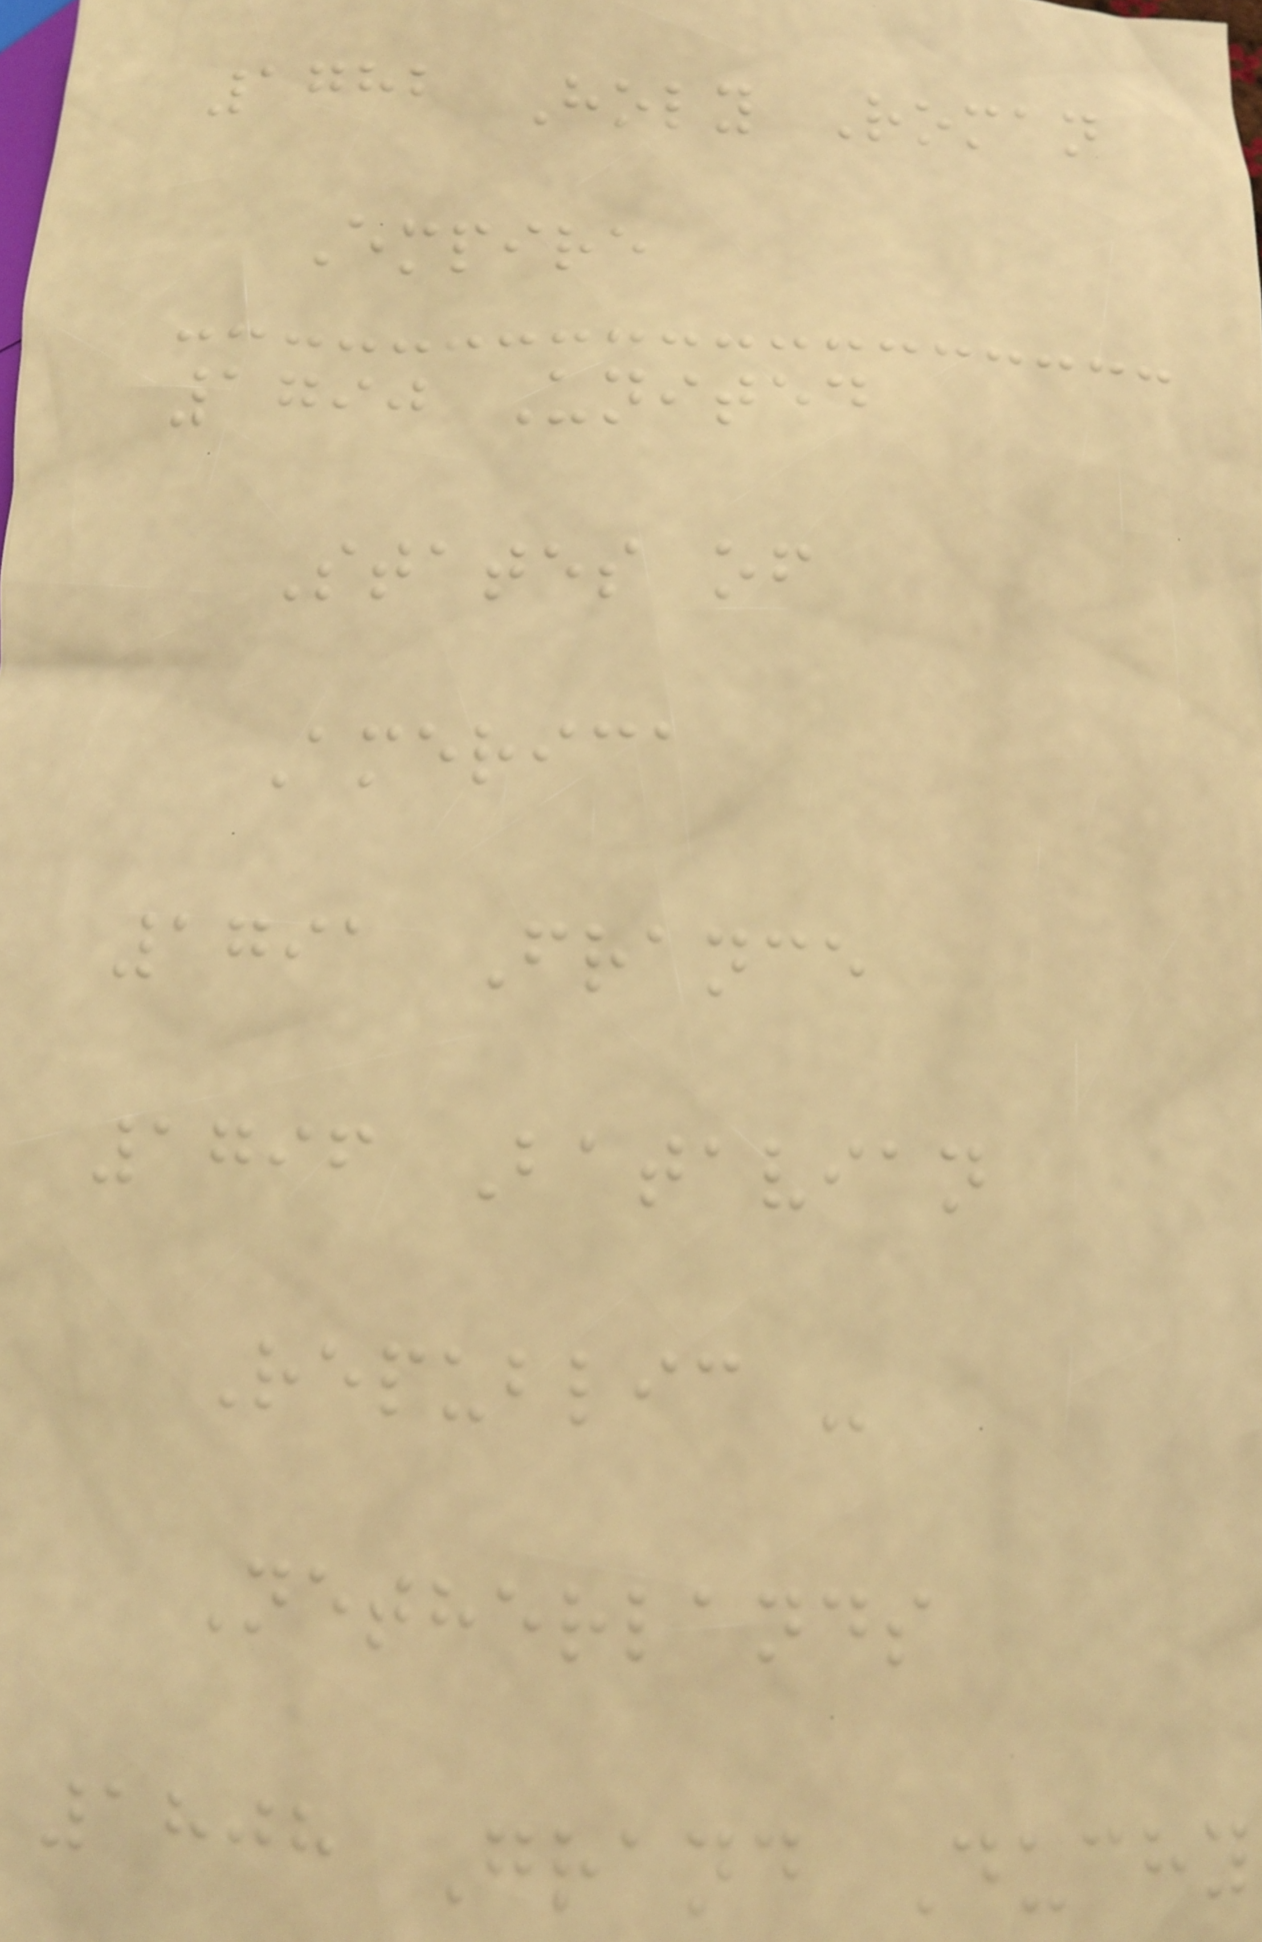1782 Holy Roman
Empire
1790 United
States of
America
1791 France
1796 Batavian
Republic -
Netherlands
1808 Grand Duchy
